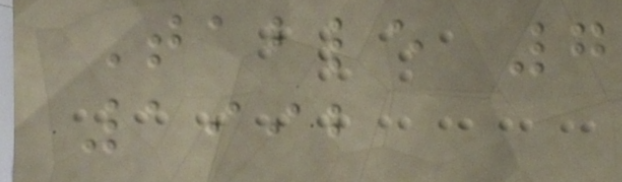Table 7
1992
